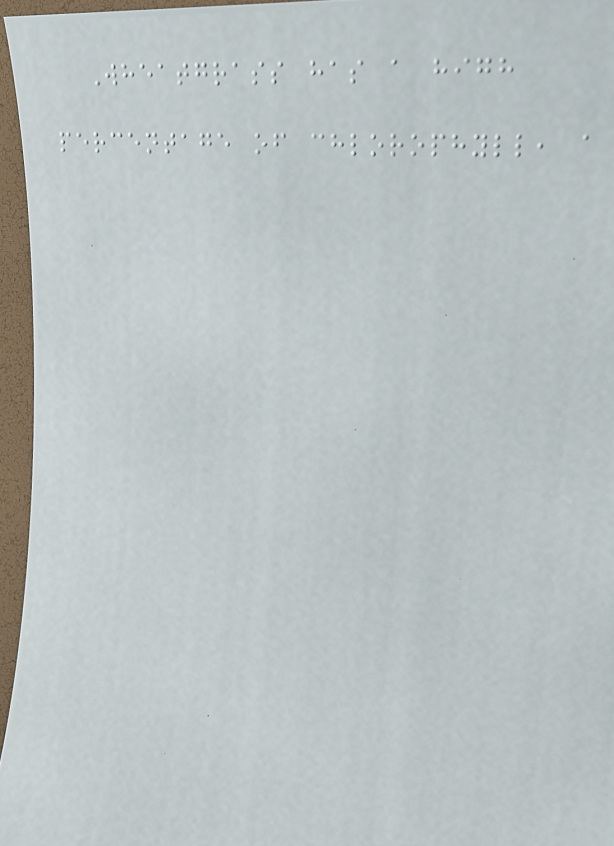Wheatgrass has a high
percentage of chlorophyll, a
